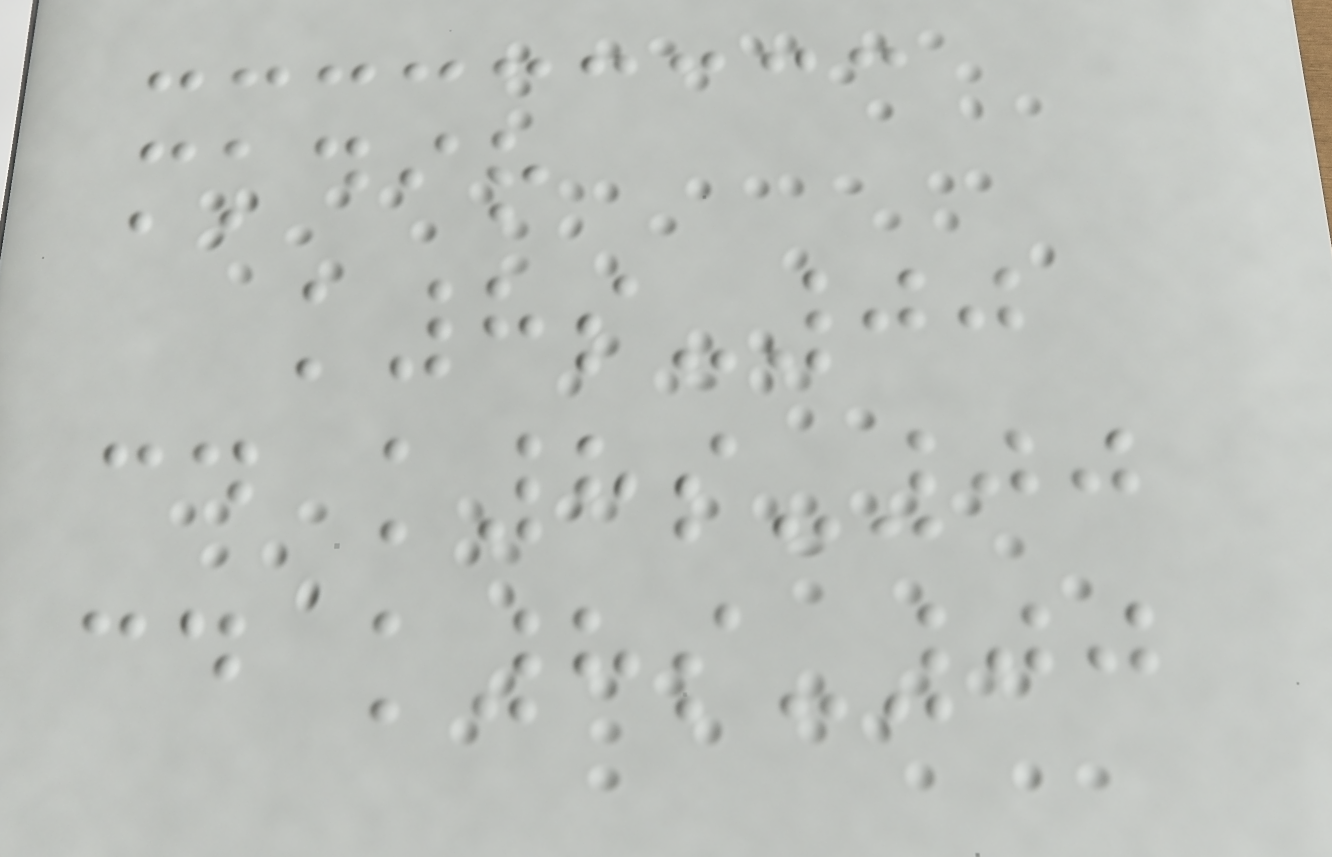mkdir
k8s-00
cd k8s-00
cd k8s-00
